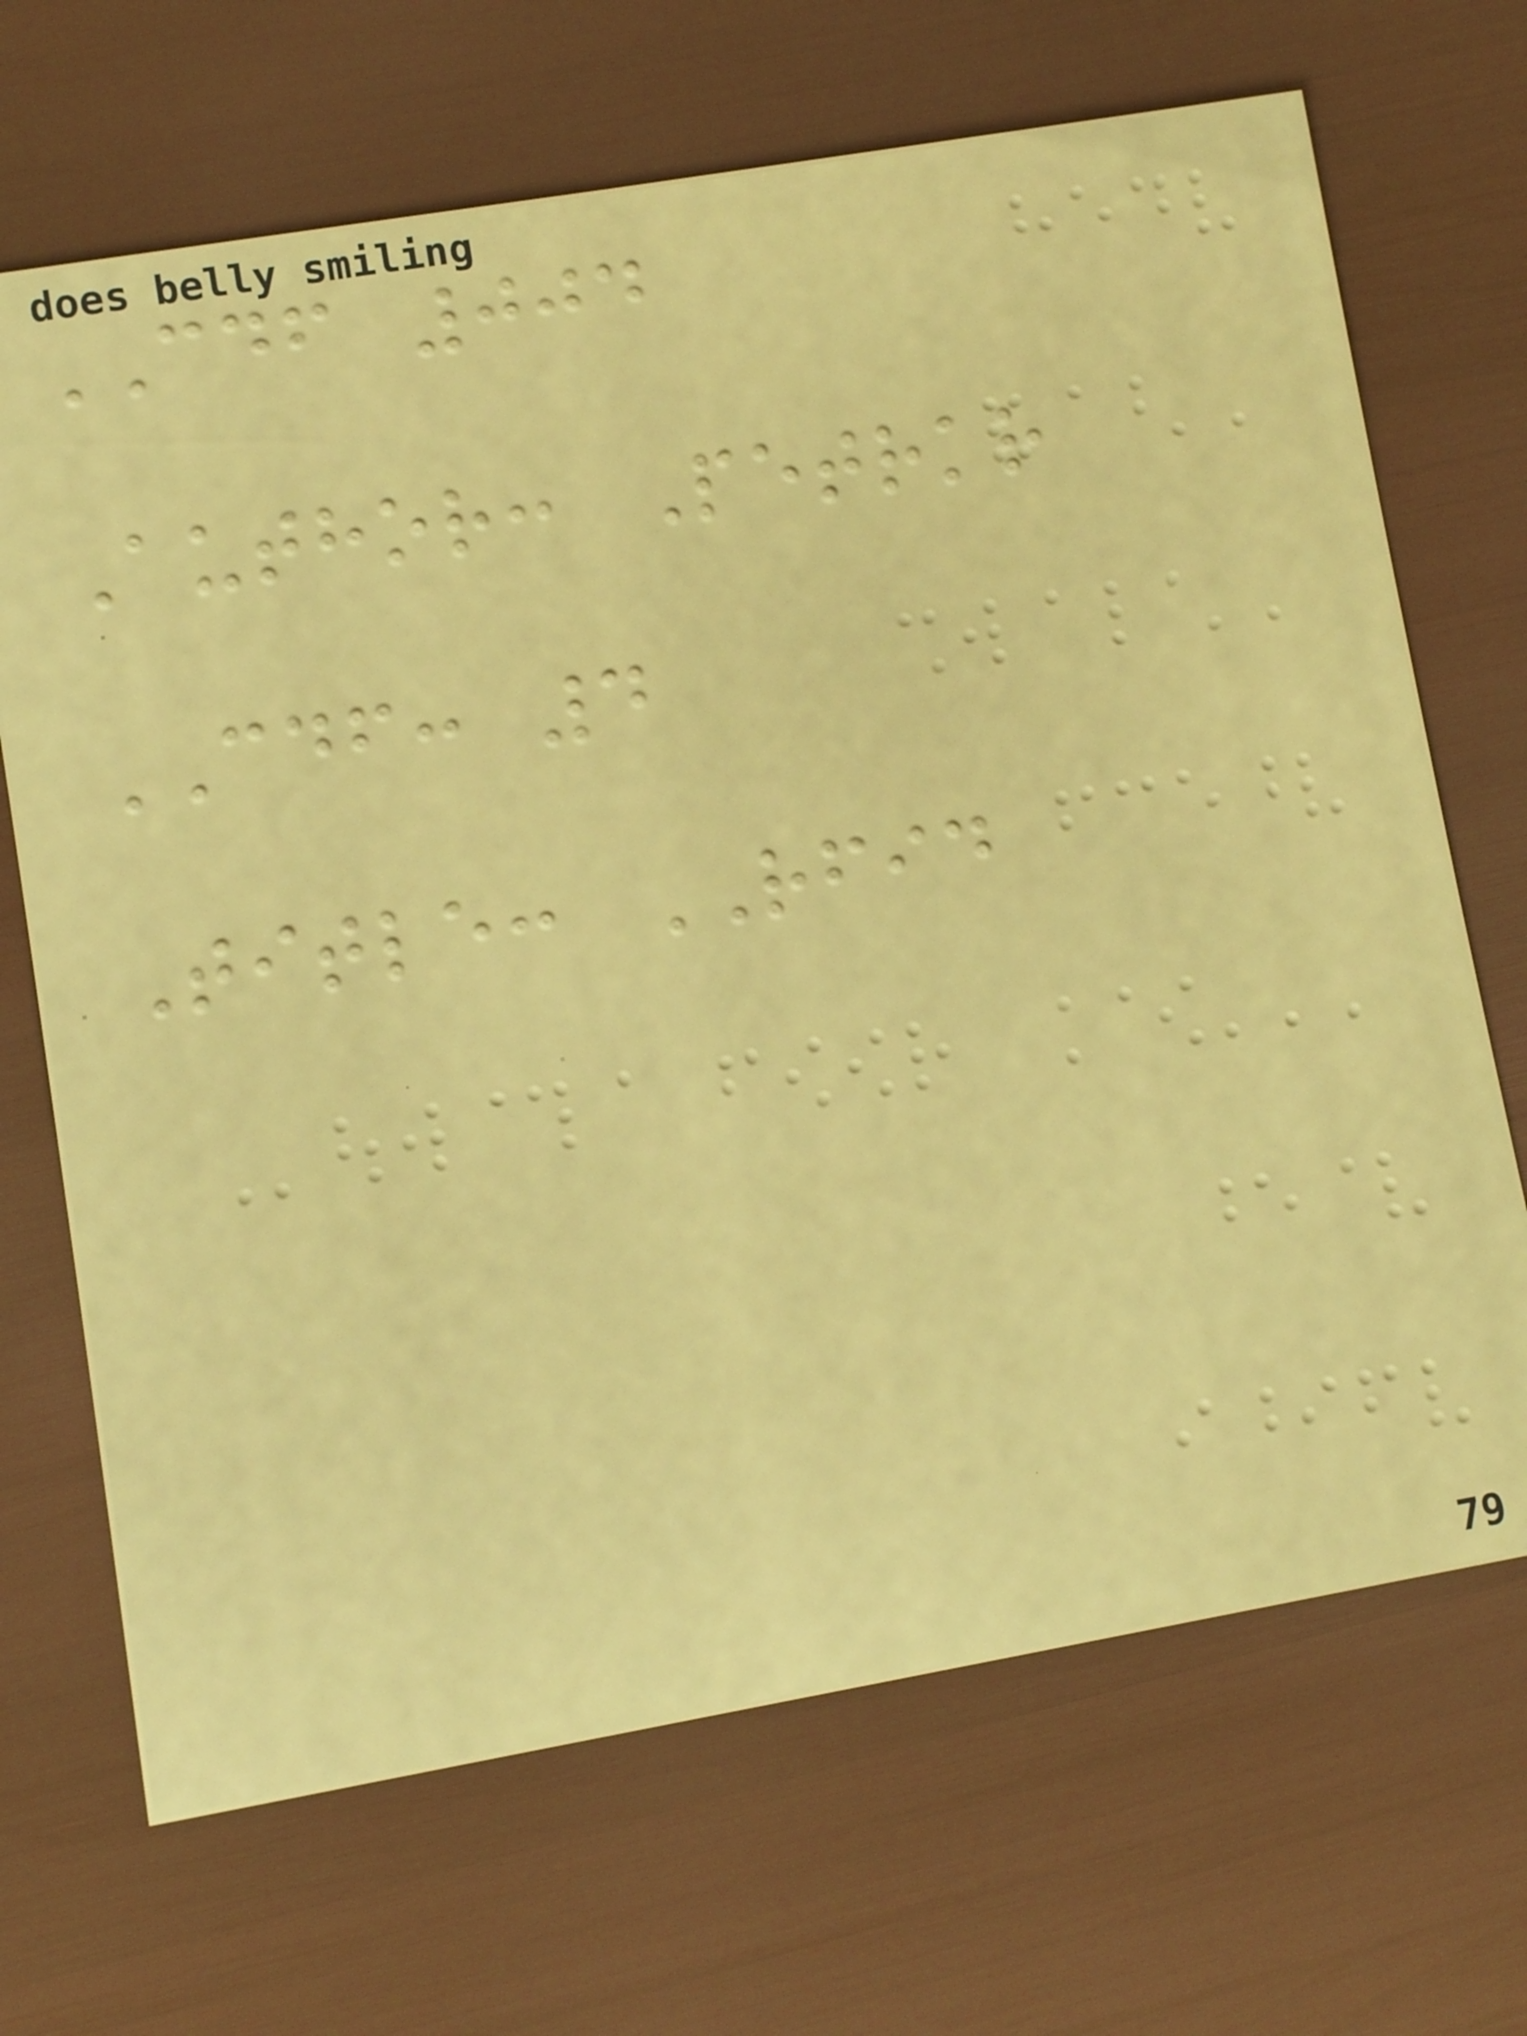CDF 004
Author: Petrkr
CDF: 4
Title: RFID
